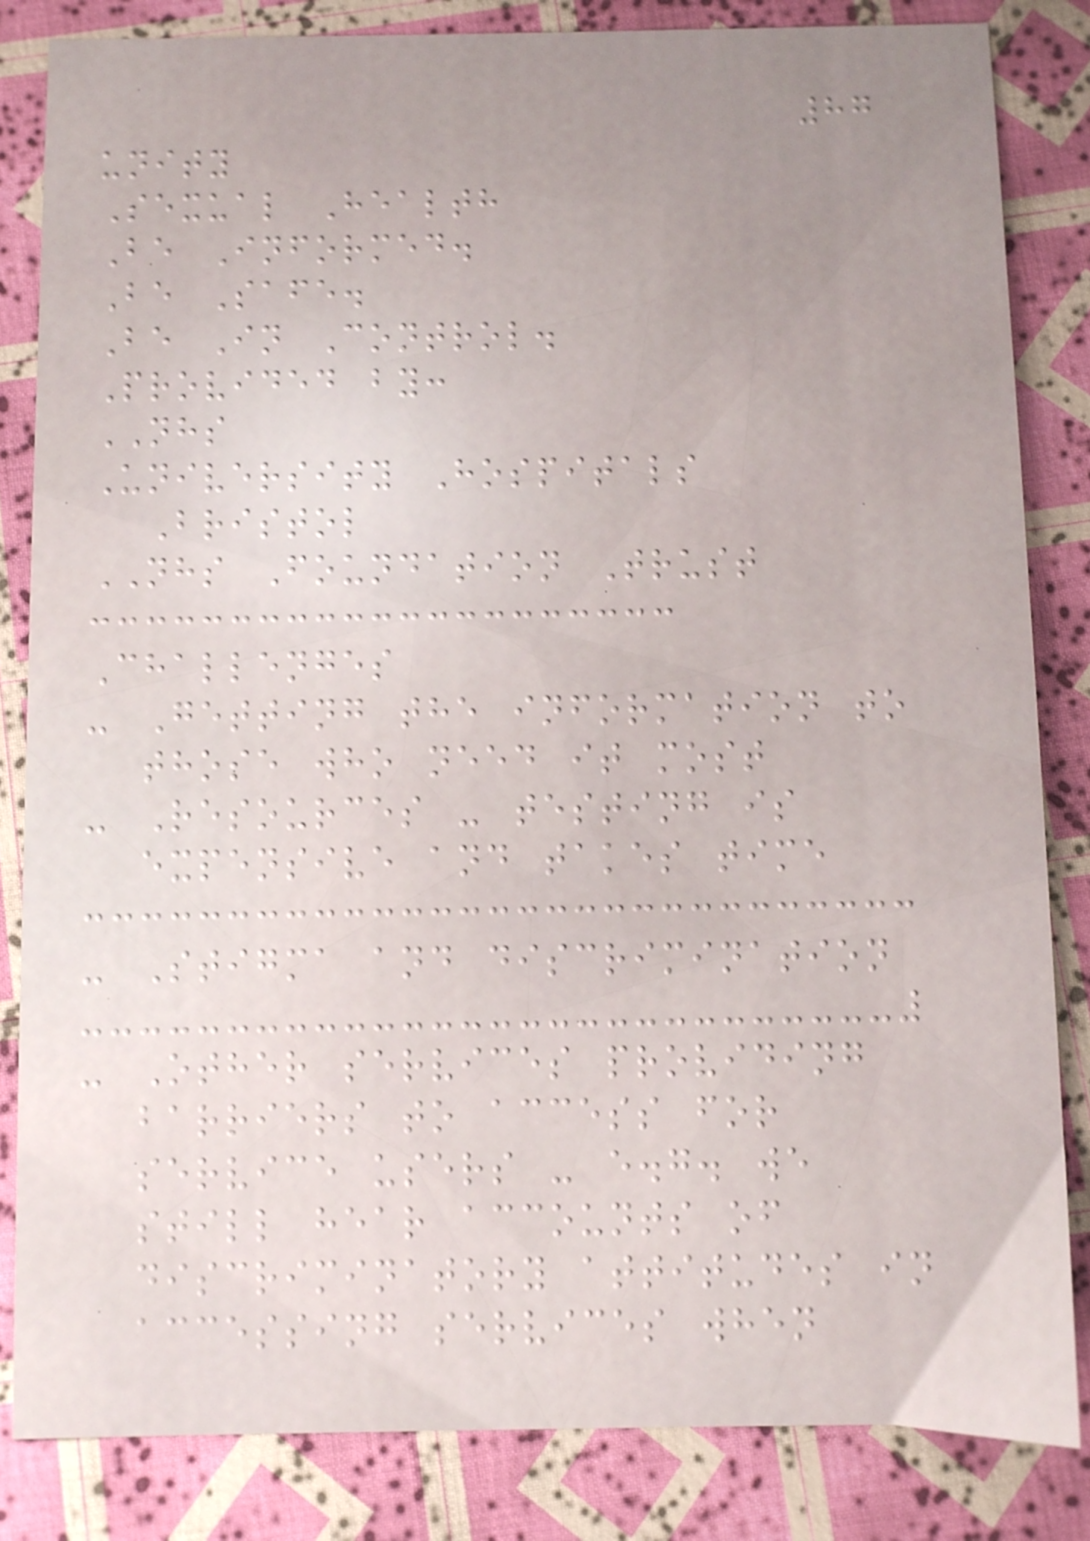87
unity
Sexual Health
Be Informed.
Be Safe.
Be In Control.
Provided by:
NHS
University Hospitals
Bristol
NHS Foundation Trust
Challenges
- Getting the information to
those who need it most
- Resources - testing is
expensive and takes time
- Stigma and discrimination
- Other services providing
barriers to access for
service users - e.g. we
still hear accounts of
discriminatory attitudes in
accessing services when
